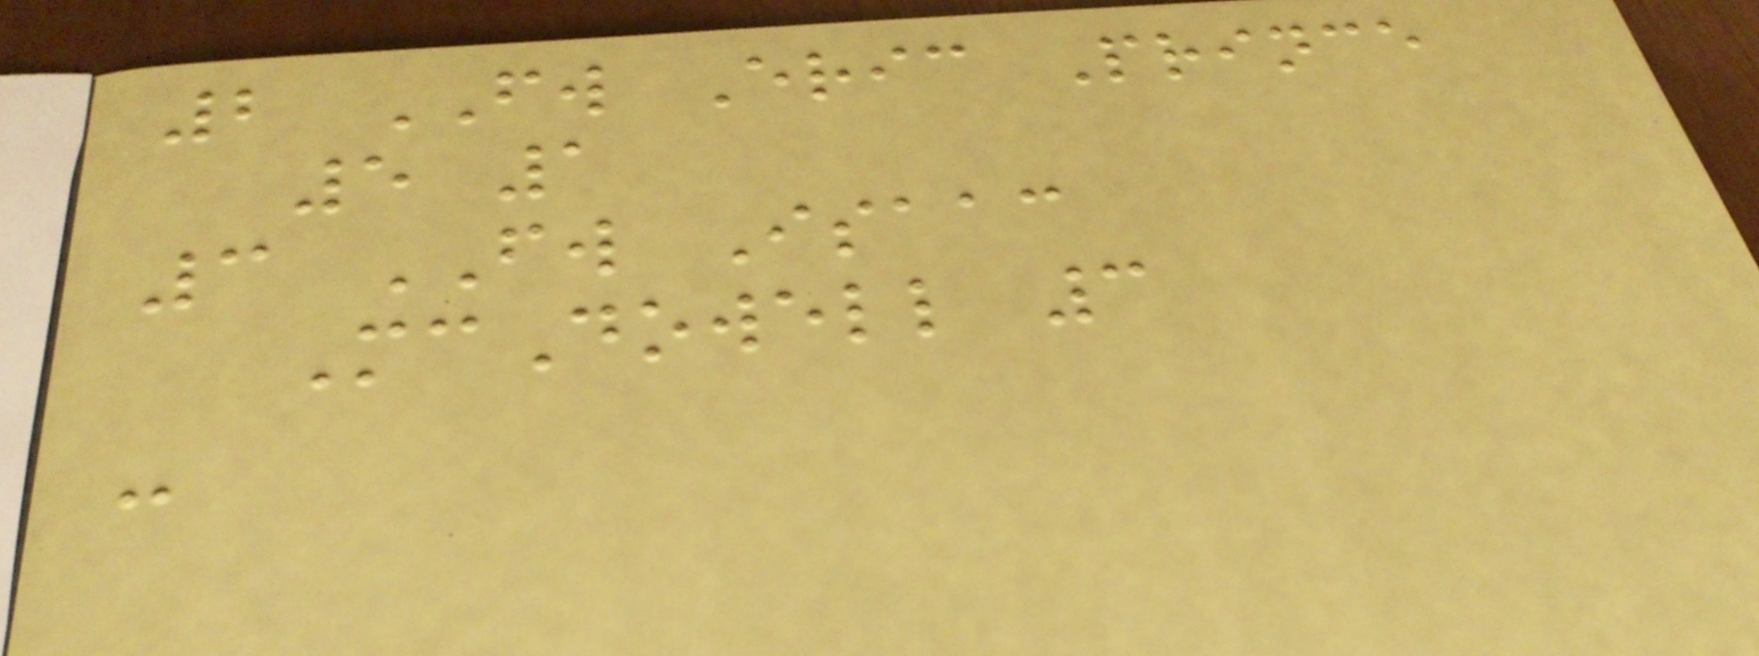2 FW Eric Prince
5 1
3 FW Isaac
McDowell 3
-
